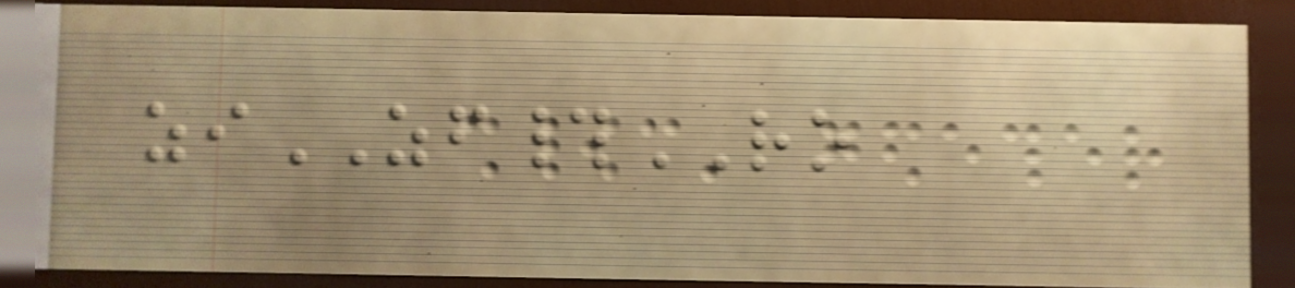ziZF#RO
